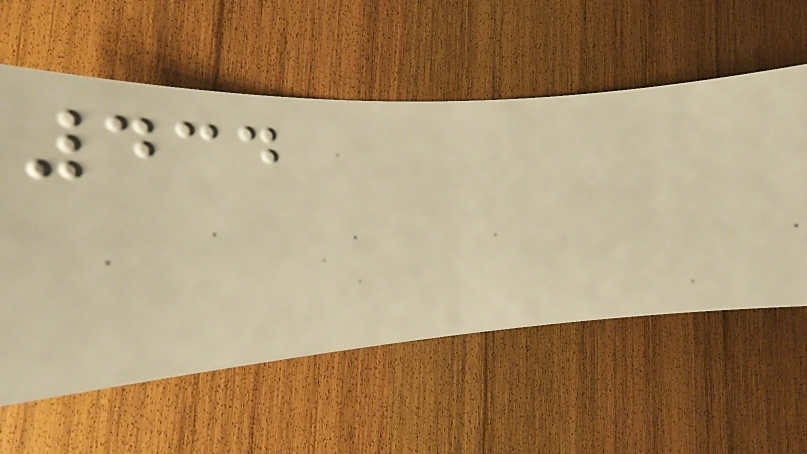434
